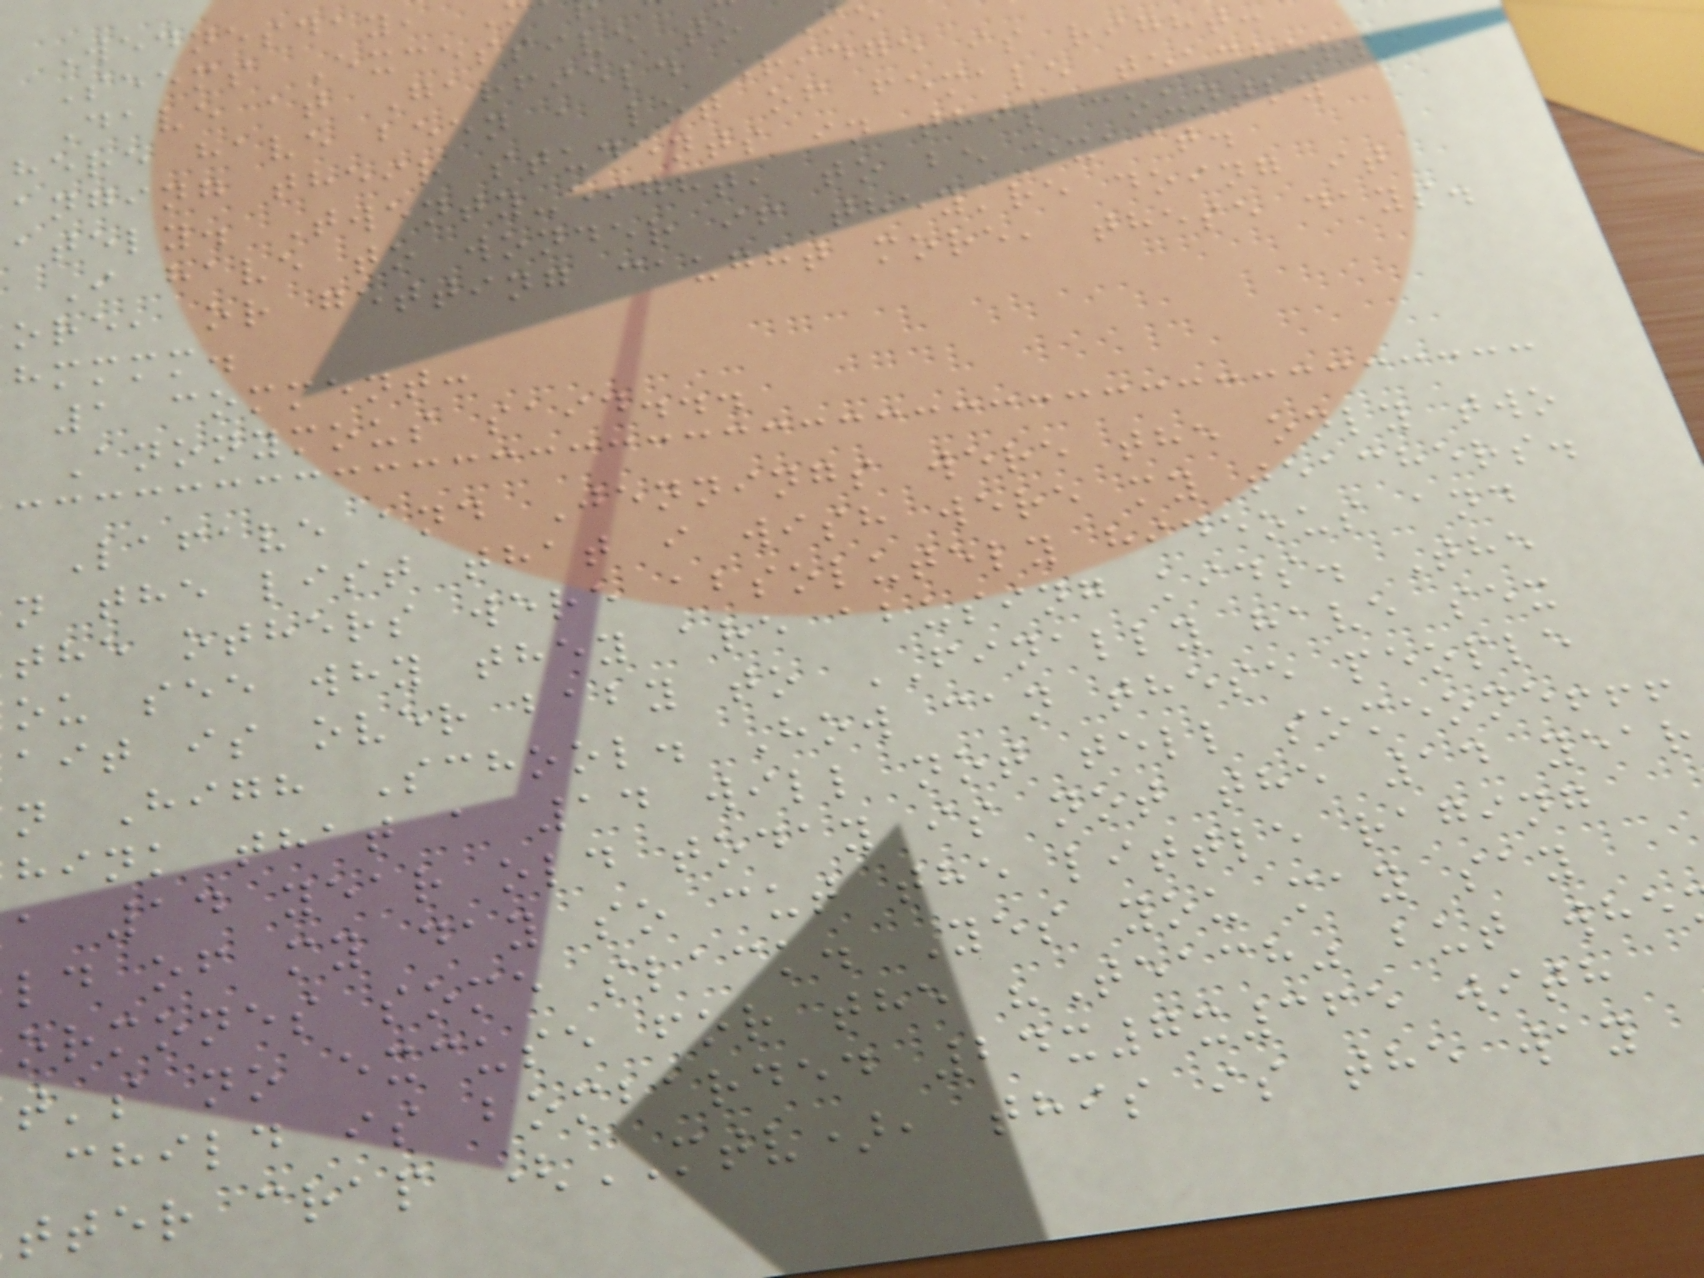Wednesday,
Seems Excessive to Me
Dave at Garfield Ridge is right:
here have been a lot of female teachers
anging their students in this country
ately. Twenty-eight, to be exact.
I have to wonder if they're doing it
ore, or getting caught more, these days.
hmmmm.
1 comment:
Anonymous said...
Lafave and Jennings were the only two
n the list that i wish were my teachers.
the others were absolutely hideous and
ou see why they are abusing kids. The
ait is over baby to FINALLY have sex
n High School. How can these people
hink that a 14 will not tell someone!!!
a 14 year old today is not the 14 year
ld of my day so cut the little raging
ormones some slack. Yes you may say
t's no excuse for the "Teach" but whe
child is bombarded 24x7x365 with
tter crap (MTV), this is the way
